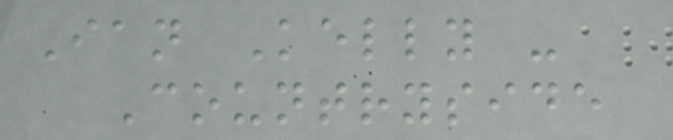Ian Kelly -
Countryside
